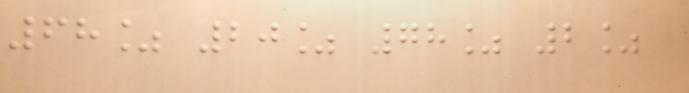68% 20% 78% 2%
